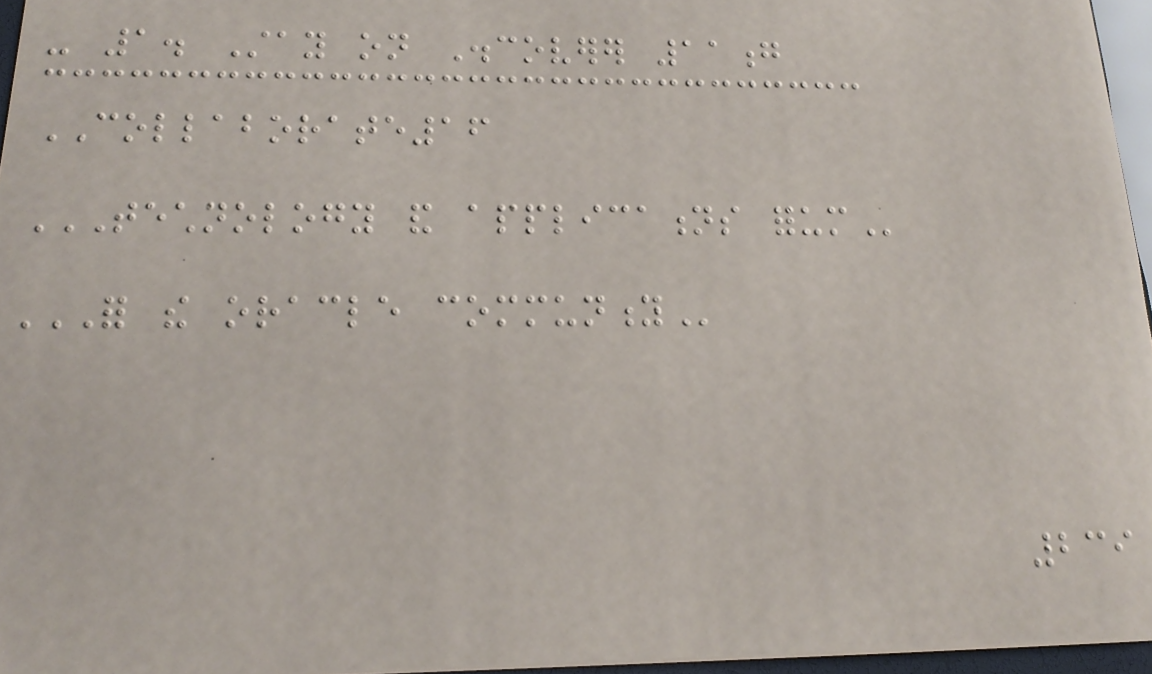- 1. Stay on Discoverer 11g
COLLABORATE16
TECHNOLOGY AND APPLICATIONS FORUM
FOR THE ORACLE COMMUNITY
239
